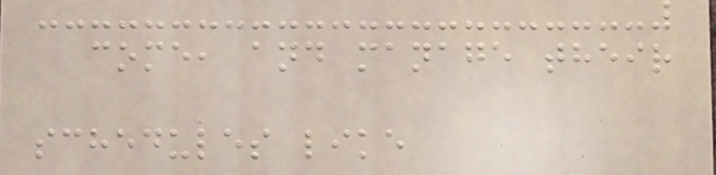come, and manage their
schedules like
